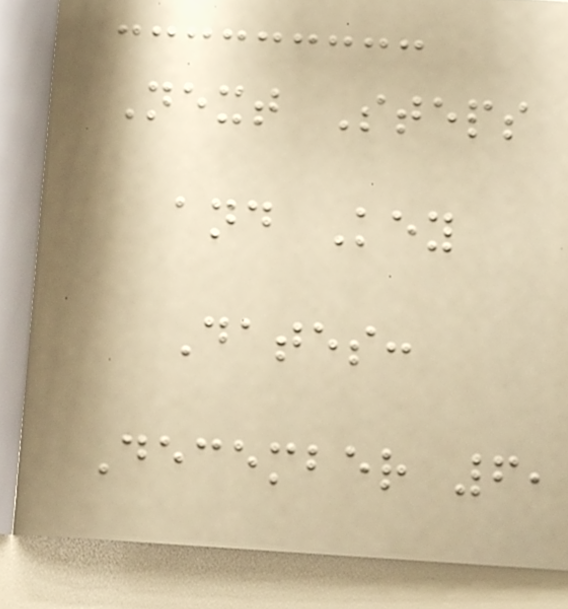Next Steps
and Key
Dates:
December 6,
